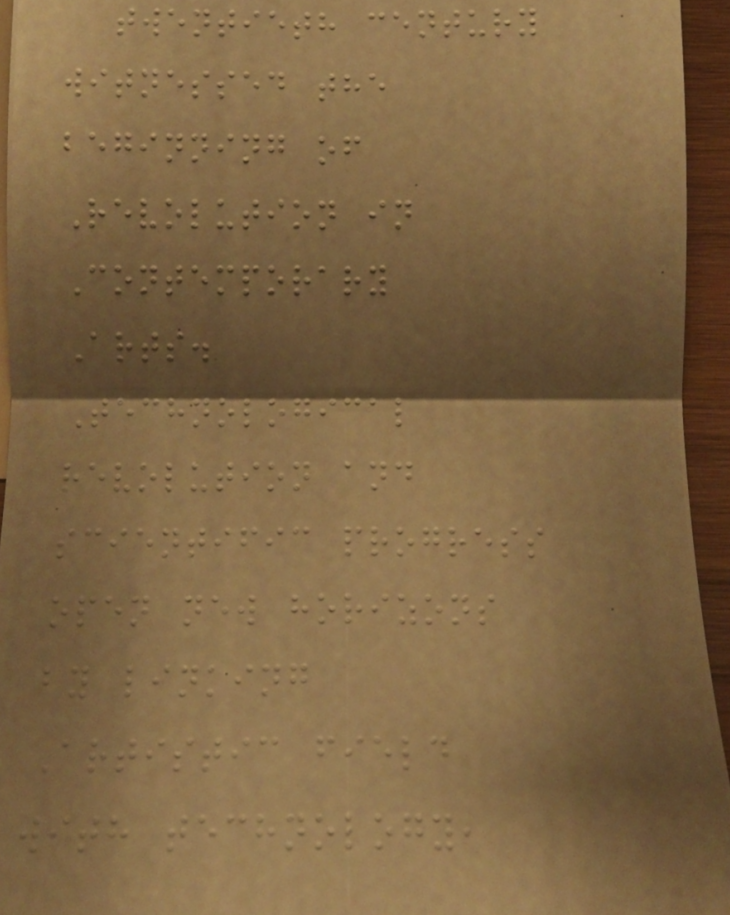twentieth century
witnessed the
beginning of
Revolution in
Contemporary
Arts.
Technological
revolution and
scientific progress
open new horizons
by linking
Artistic field
with technology,
